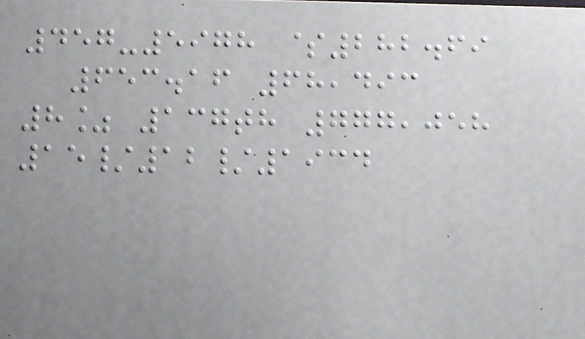457-5978 $282.69
653.16 68,493
8% 137th 777,058
15/12/1934
